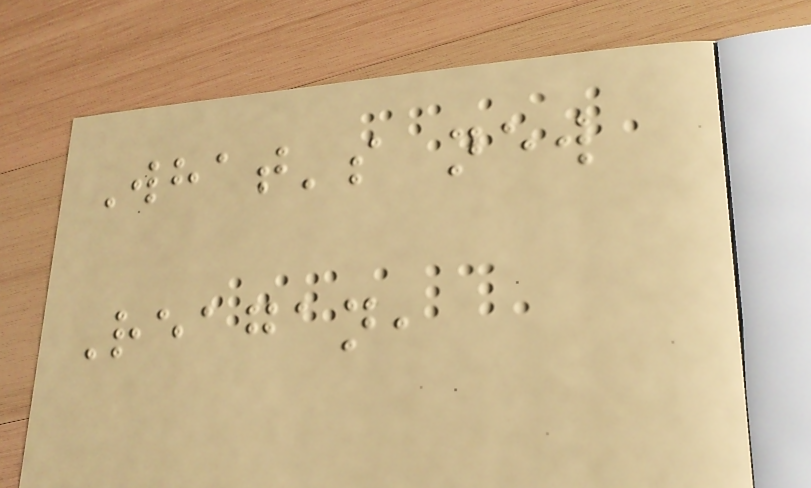What's new
Reagan,
